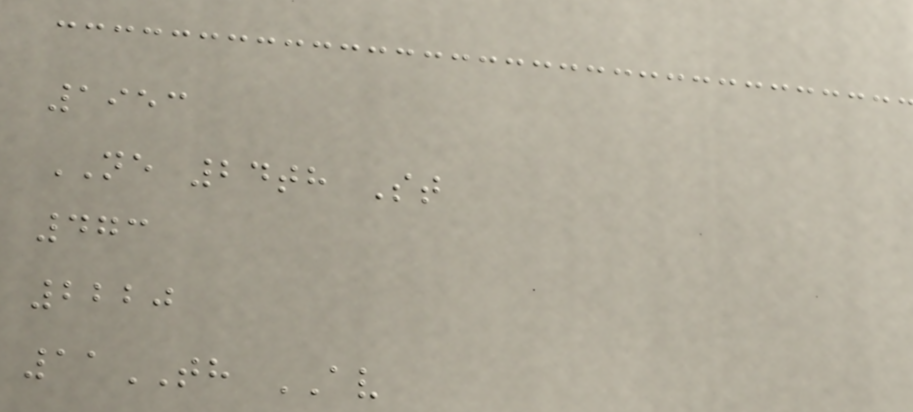1953
NE 24th St
473
2220
11TH AV
